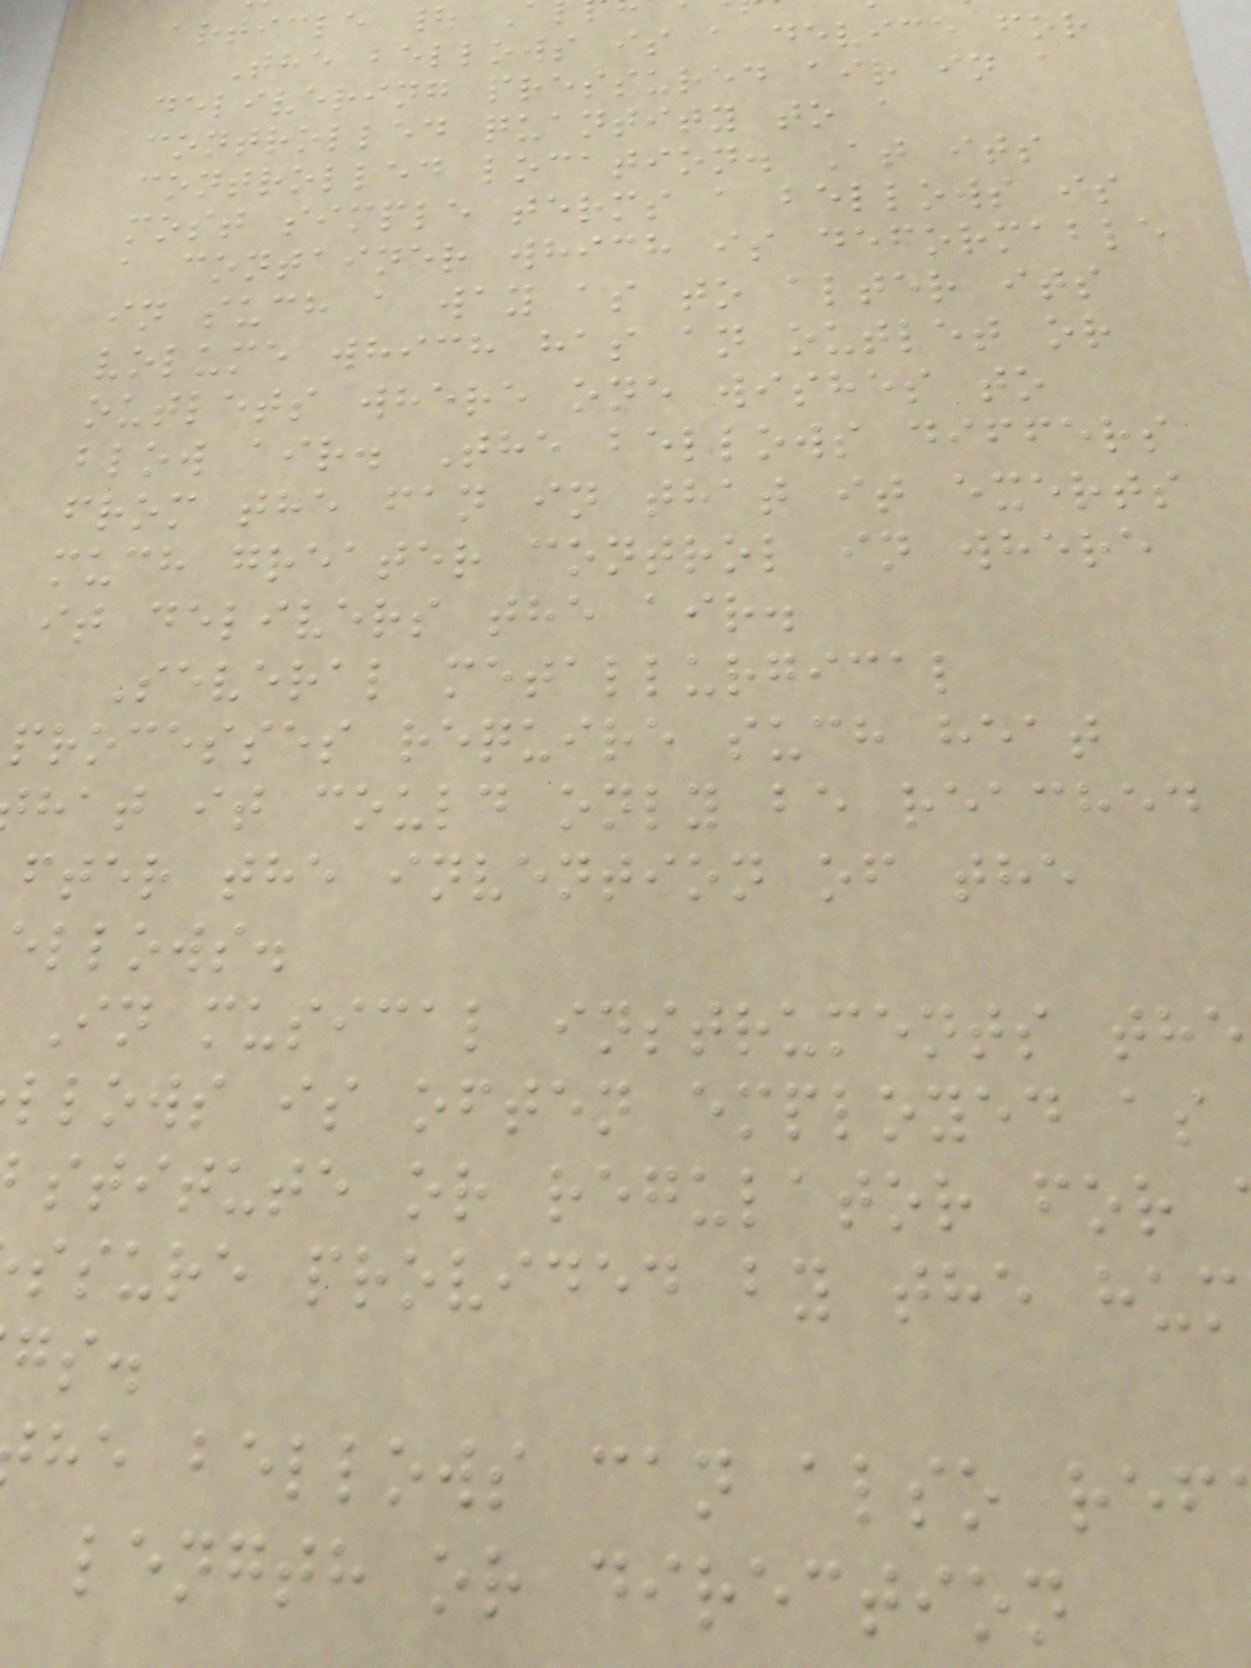article |
The bellows is a device for
delivering pressured air in a
controlled quantity to a
controlled location. At its
most simple terms a bellows is
a container which is deformable
in such a way as to alter its
volume which has an outlet or
outlets where one wishes to
blow air. The bellows differs
from the fan in that it exerts
much greater control in where
it delivers the air.
Several metallurgical
processes require such heat
hat it could only be reached
fter the invention of the
ellows.
In musical instruments the
llows is often employed as
stitute or regulator for
ssure provided by the hum
he bellows can also ref
length or direction
